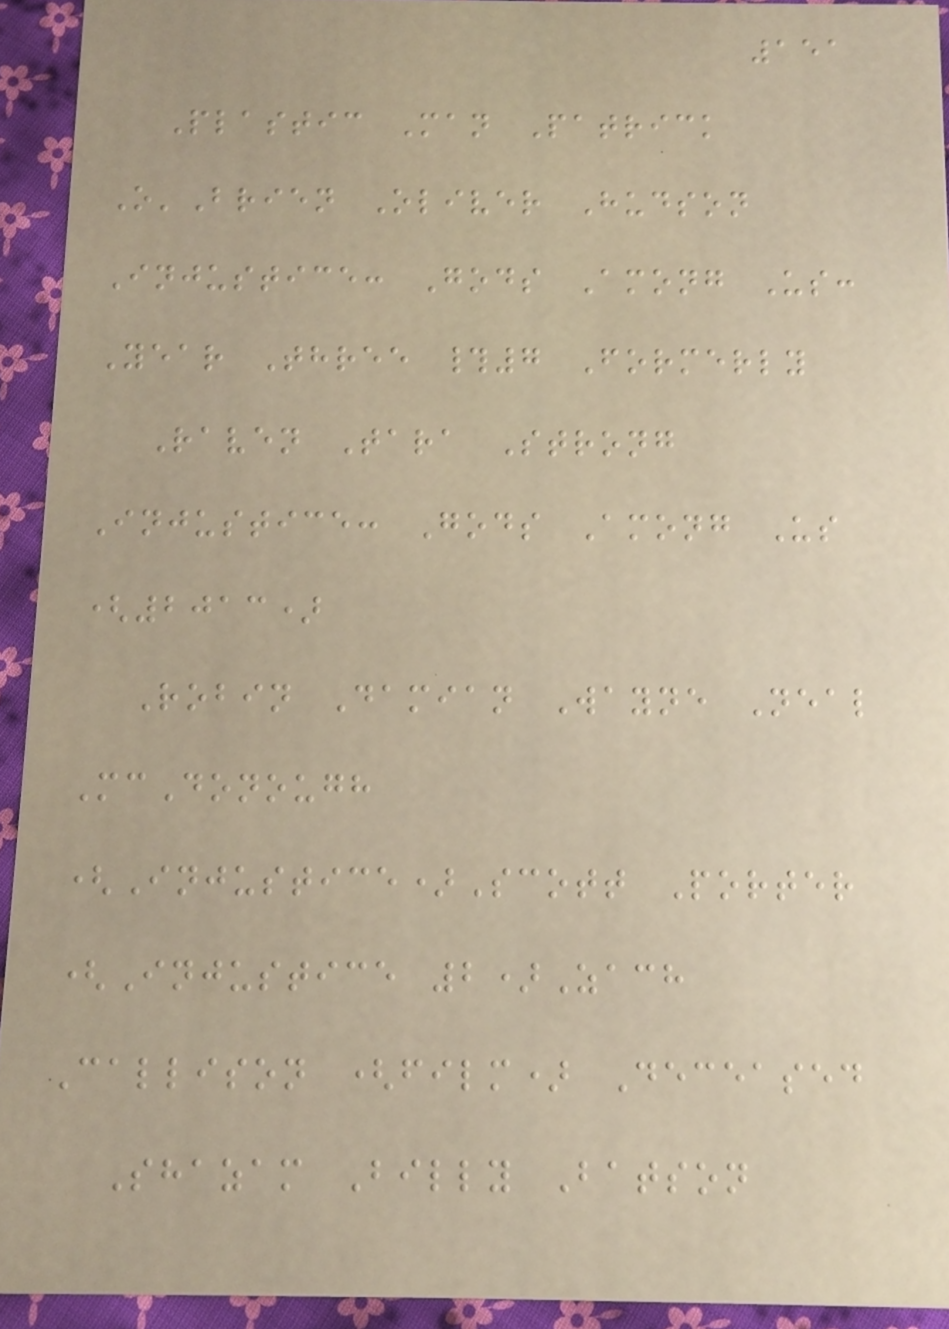151
Plastic Man Patrick
O'Brien Oliver Hudson
Injustice: Gods Among Us:
Year Three #7 Formerly
Raven Tara Strong
Injustice: Gods Among Us
(2013)
Robin Damian Wayne Neal
McDonough
(Injustice)Scott Porter
(Injustice 2)Zach
Callison (film) Deceased
Shazam Billy Batson
